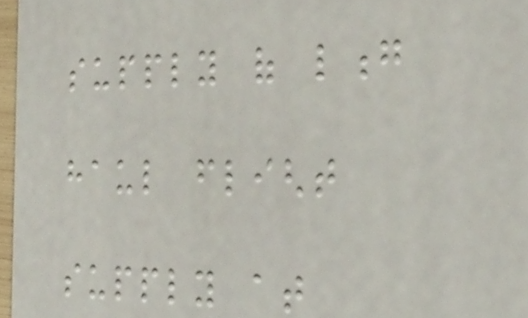supply of long
haul flight
supply at
